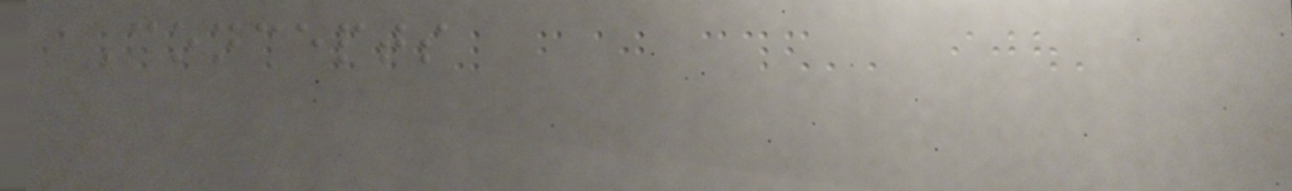Concepts
